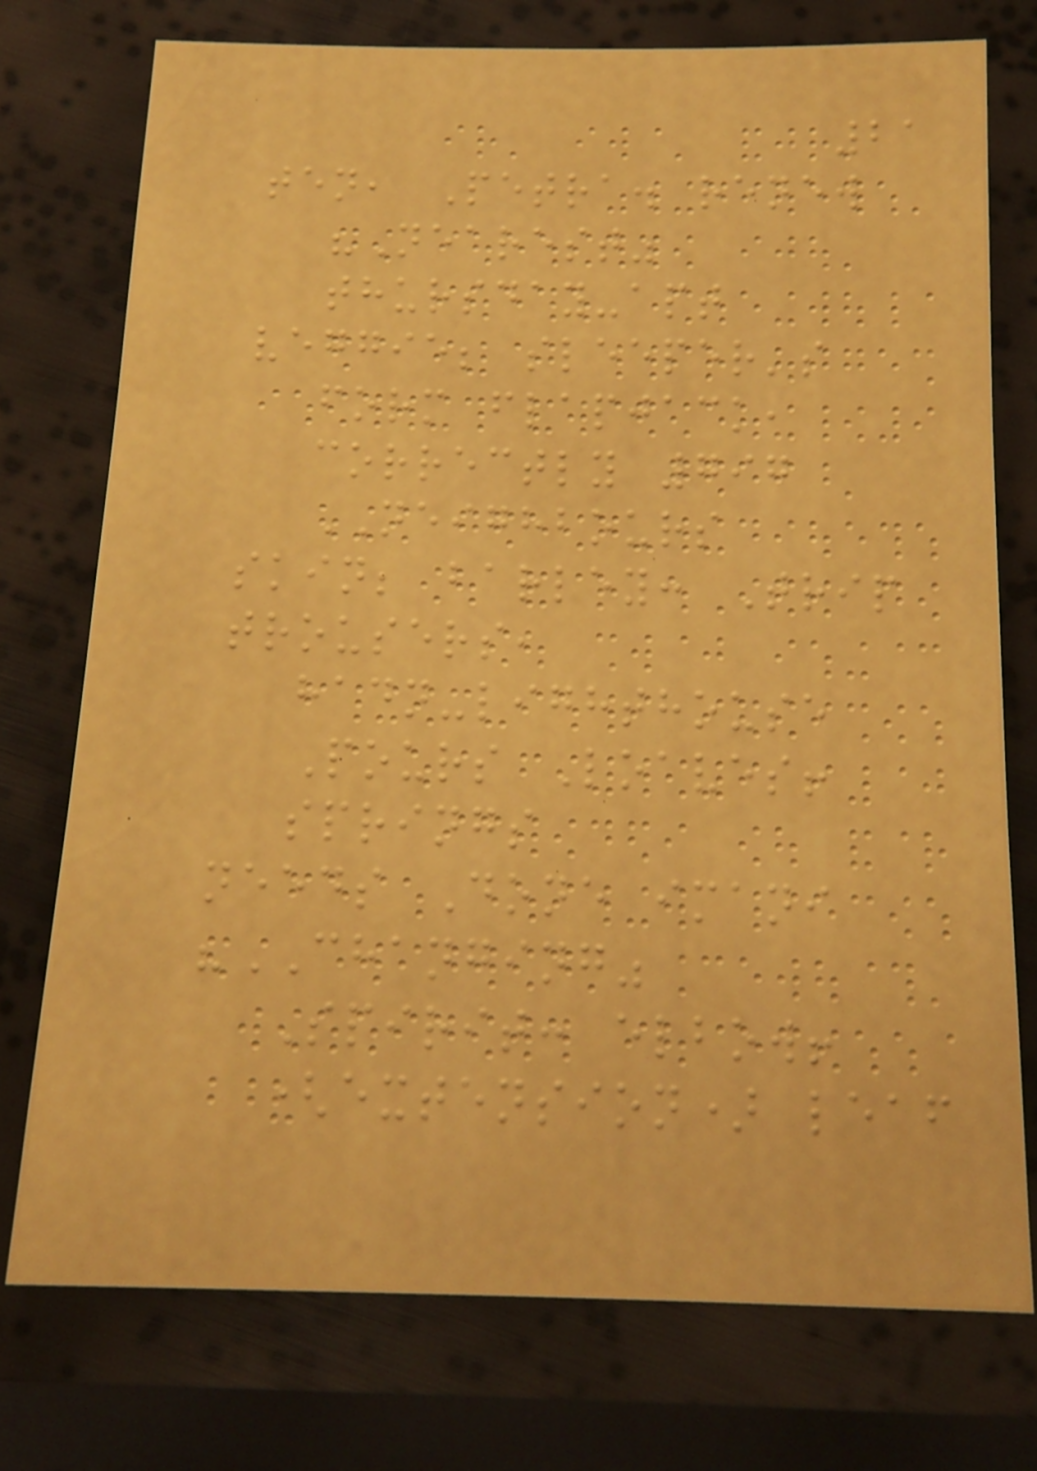21
ten, Petra. renew
"Nearest"
thursday-apt
veggie; sleeper's
form flapjack,
correctly 797
NEIGHBOURS
skin; barley: Trip
trousers,
hadn-lighthouse
Pours Loaves!
springs
needs Done imani
"CHANGING"
Spirit: elbow!
(extension) leaf
